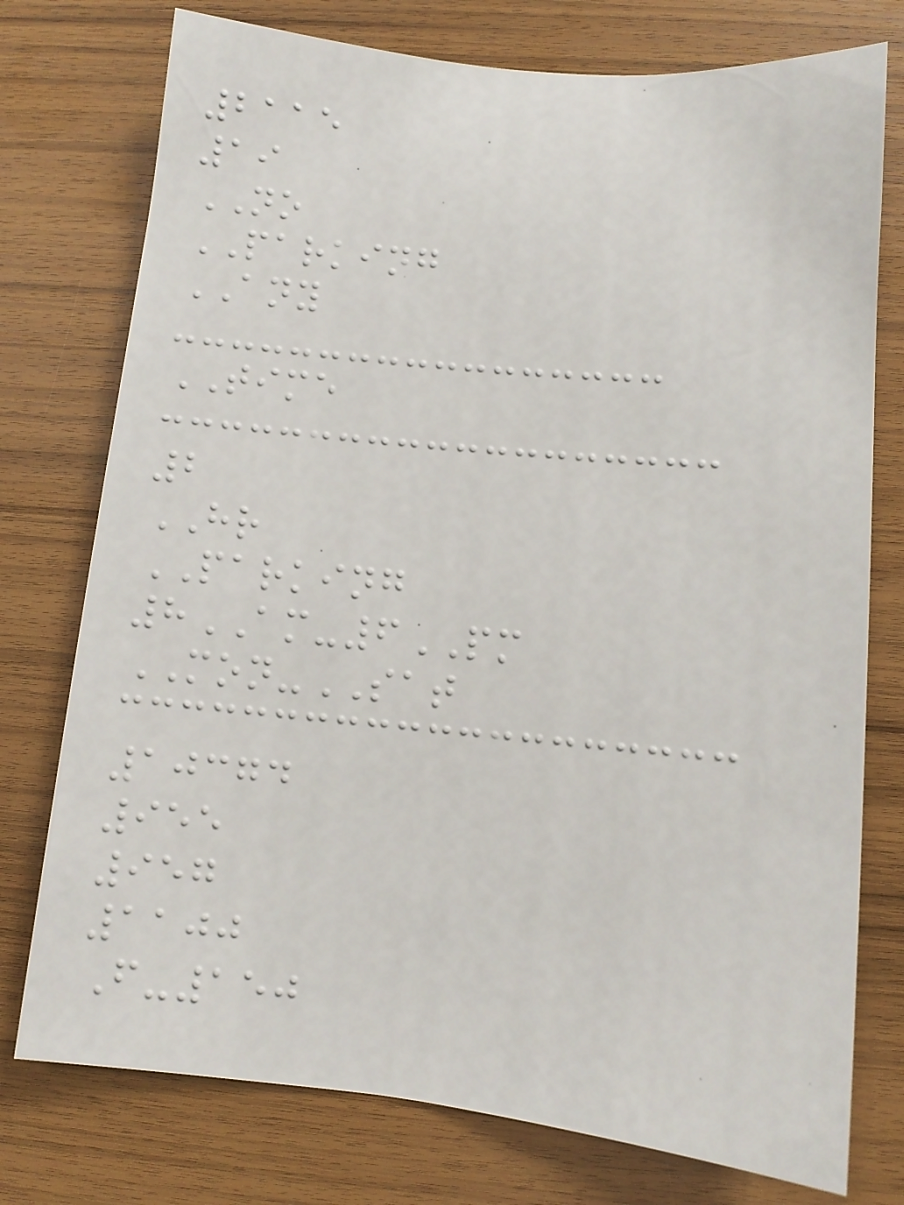2115
19
NO
PARKING
ANY
TIME
2
HR
PARKING
8AM-6PM
MON-SAT
10374
955
957
1100
F-150
